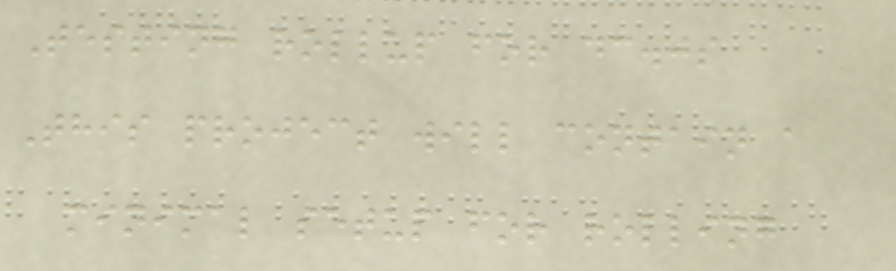Testing rollup for dc.js
This project will contain a
minimal setup for rolling
